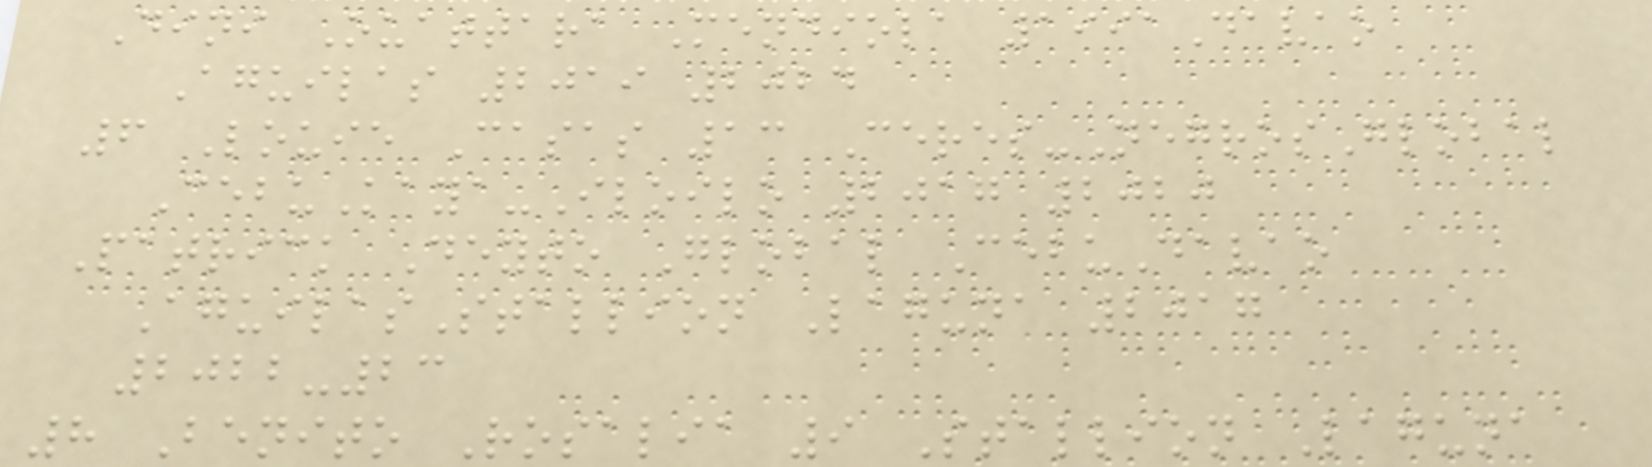Dini Ouattara Mendiola 1991Davao
Aguilas 2019 2024
6 Louie Casas 13 Ceres-NegrosGlobal
CebuKaya-Iloilo 2017 2020
Patrick Deyto Global CebuDavao
AguilasStallion Laguna 2017
2022-23
8 Benito Rosalia 9 Stallion Laguna
